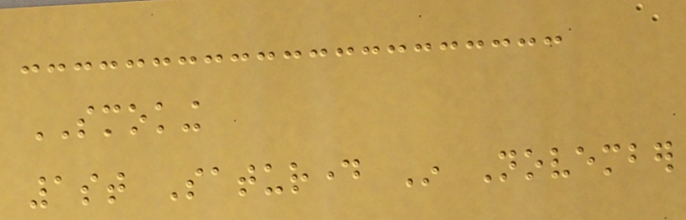SMOKING
1st Saturday In November
